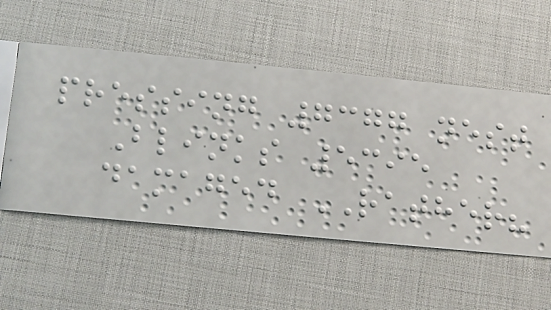pressing 7377 nest
Blinks 5395
damaged RATHER?
